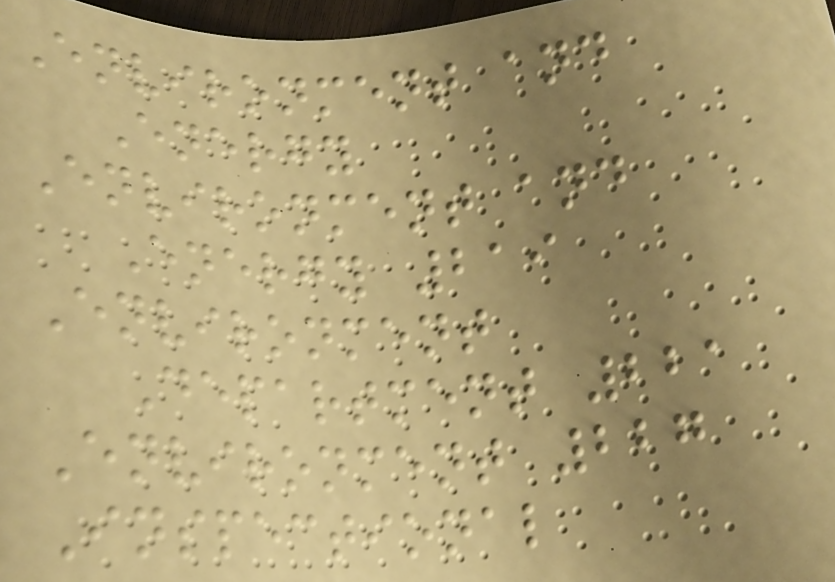Environment and
Energy
Environment and
Energy 219
Environment
Department 221
Environment 227
Inspectional
